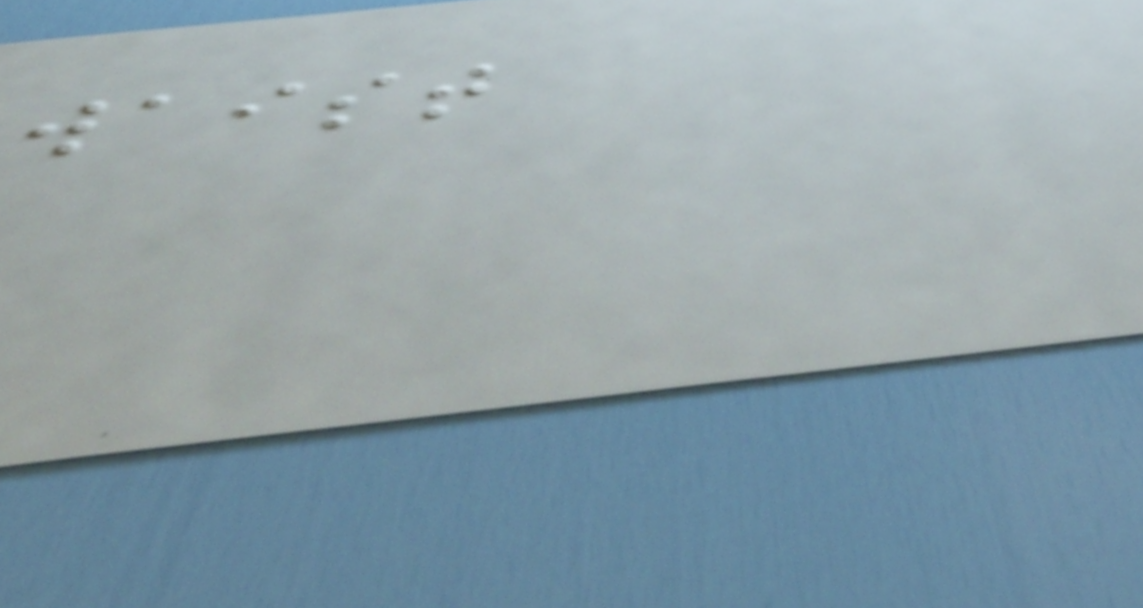waist
